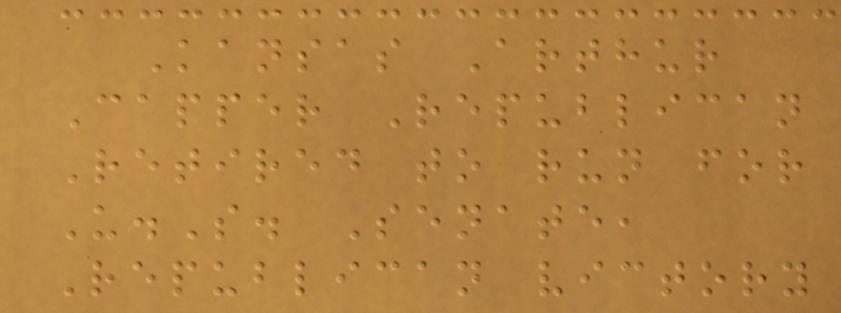Kansas Arthur
Capper Republican
Retired to run for
U.S. Senate,
Republican victory
